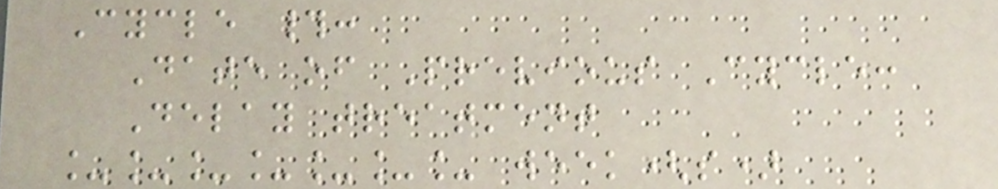Cycle #:
Date of Previous Cycle:
Delay treatment
_______ week(s)
